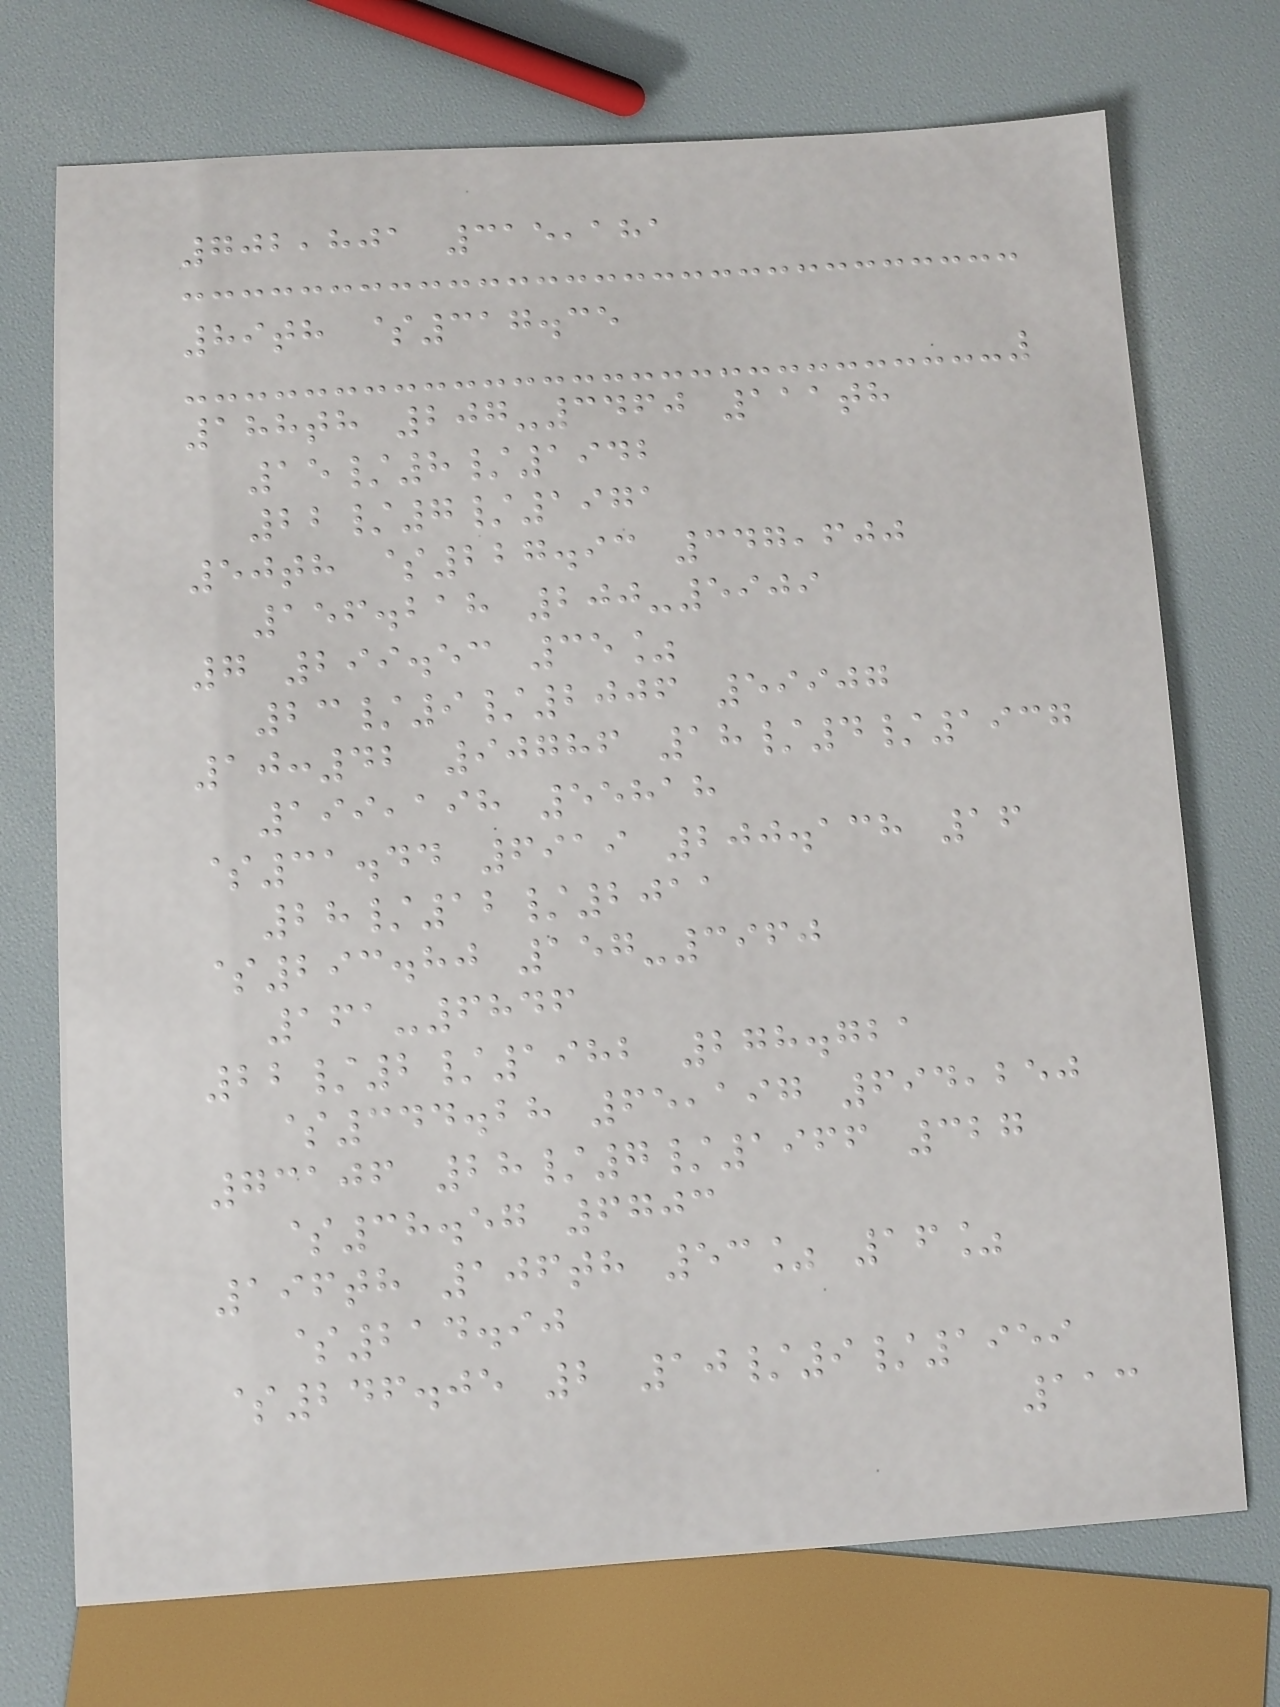702,801 315,181
89th $317.35
188th 207-3460 111th
15/8/1942
22/7/1971
50th $227.93 347,600
156.218 200-5909
7 299.53 35%
23/9/2006 59907
10:42 90786 18/4/1937
199,198 55818
$31.44 6919 200.138 16
28/12/2011
$293.80 157-3960
161-6846
22/2/1982 278.721
$344.28 65,197 694,250
73106 28/7/1966 327
$38.57 6703
196th 106th 53% 16%
$214.90
$246.05 2 10/9/1959
113
